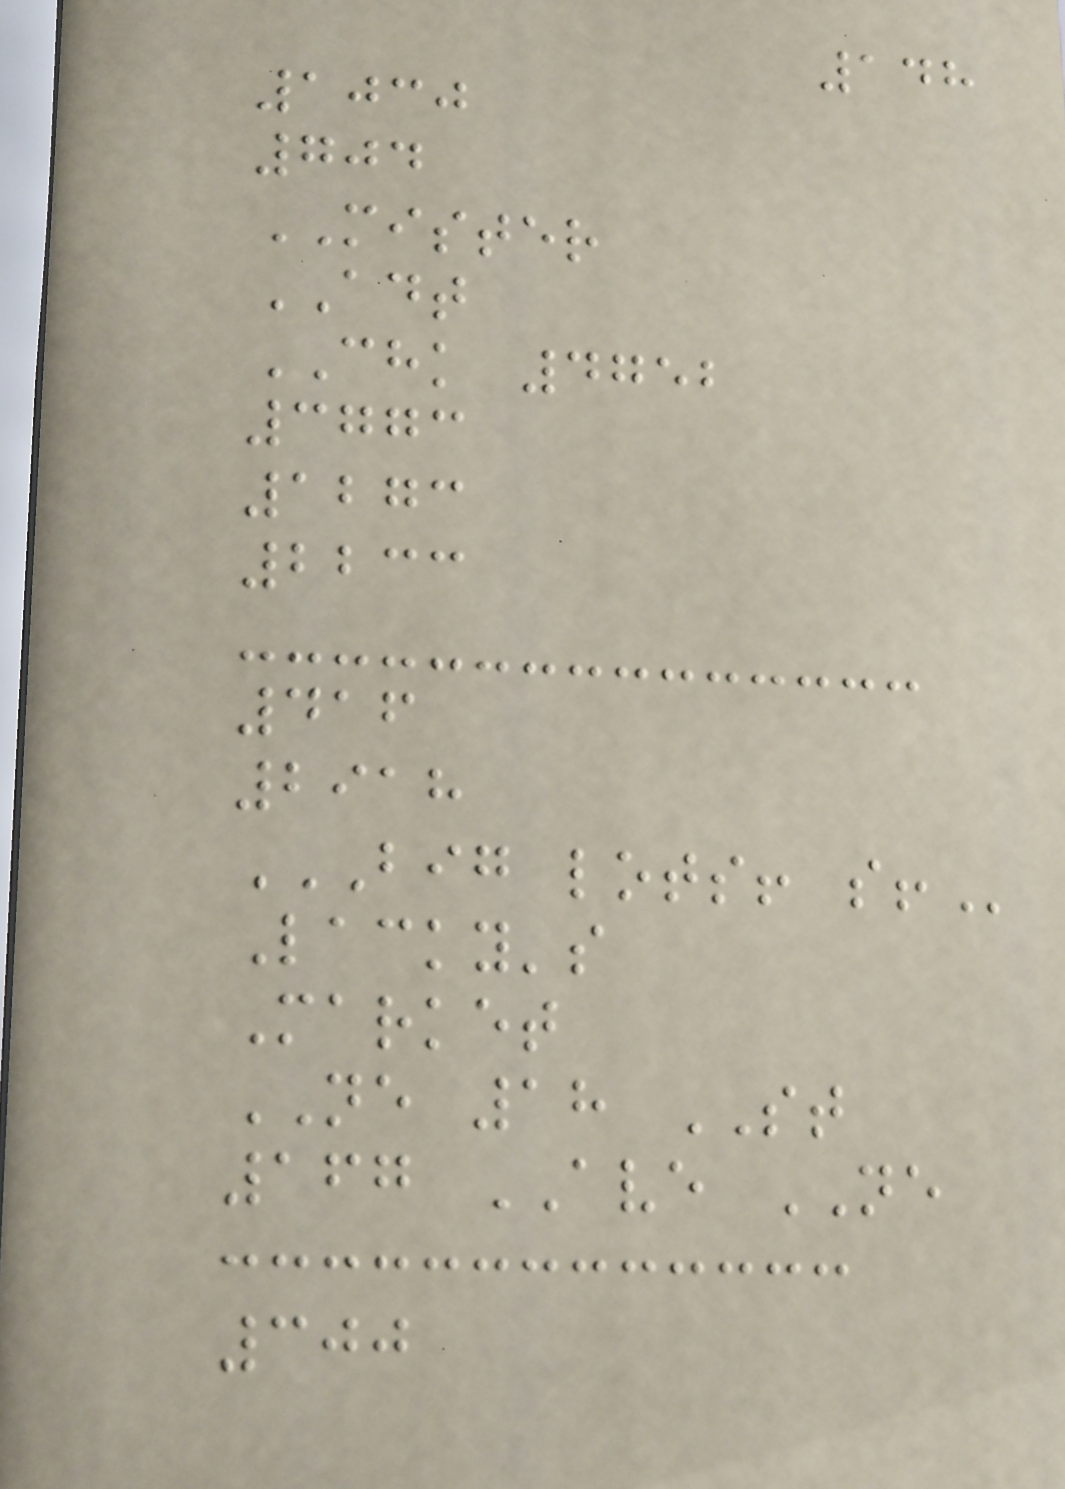148
1030
704
MISTER
ADT
CHK 4752
3773
1273
2233
416
2918
BIG LOTS! S!
Lacky's
Market
NE 18 ST
167 AVE NE
300
